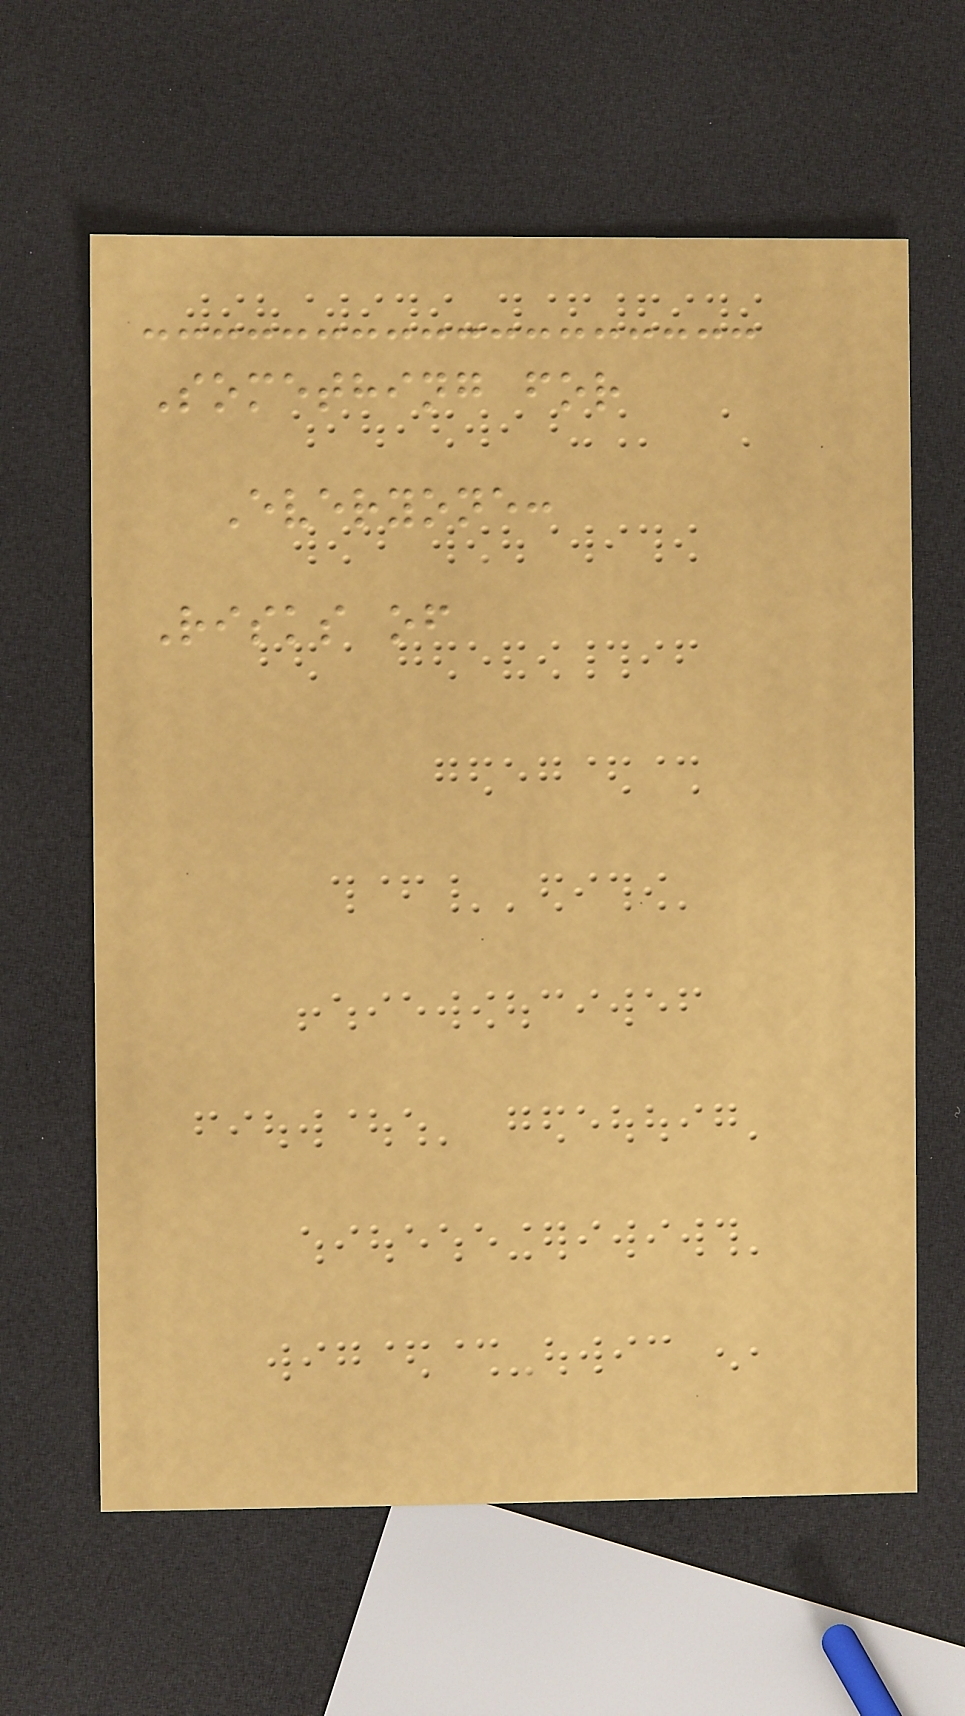Something for
Everyone:
Risks of
